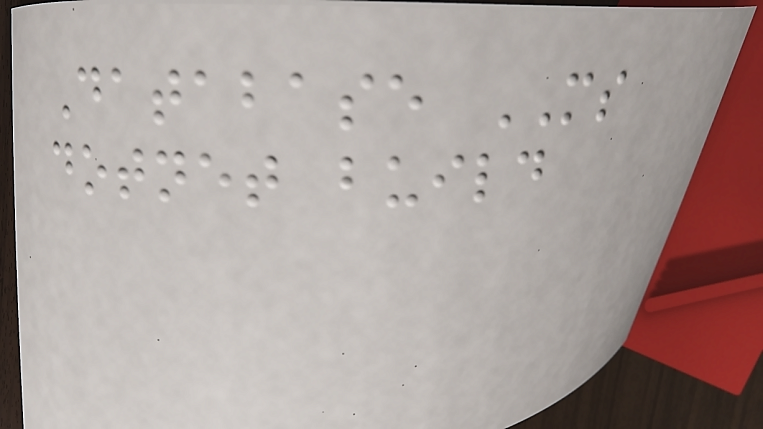Database MS
dotnet build
